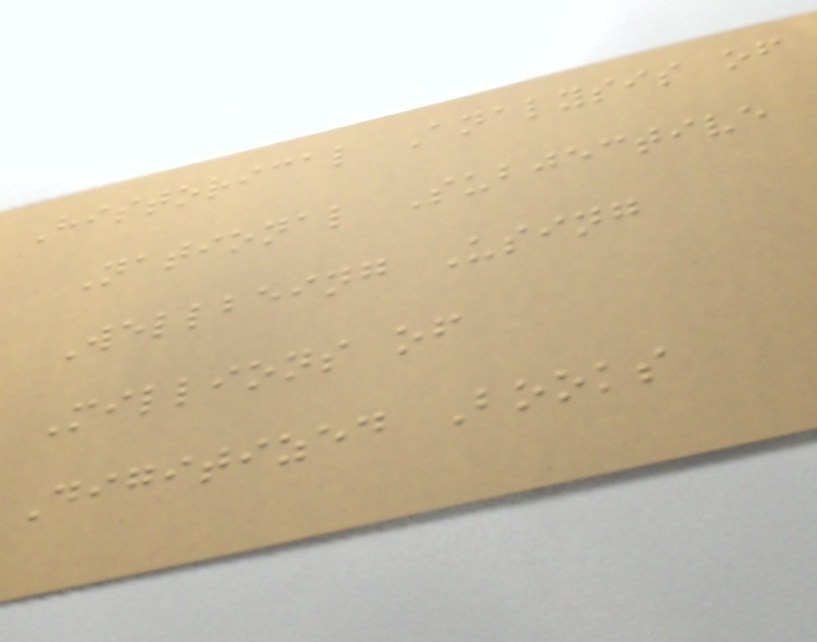Historical Analysis of
National Subjective
Wellbeing Using
Millions of
Digitized Books
